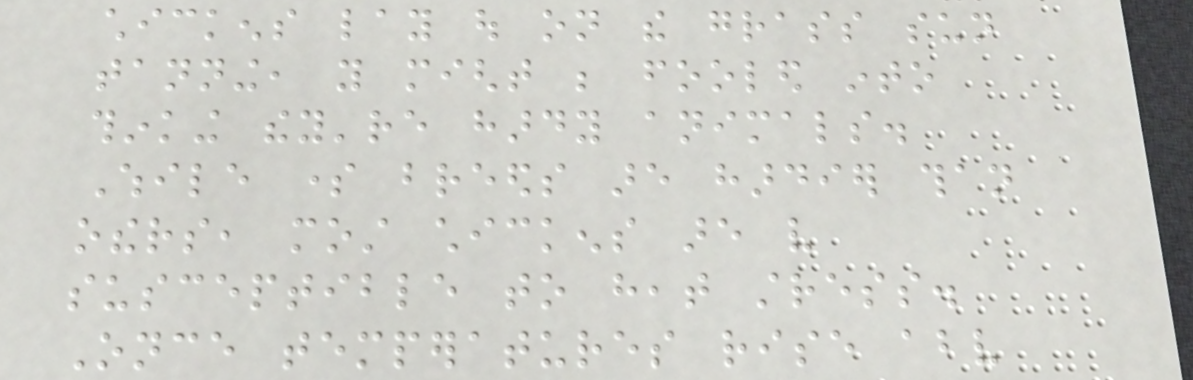chickens lay out on the grass sun
tanning, you might be fooled into
thinking they're hardy animals.
While some breeds are hardier than
others, most chickens are very
susceptible to heat stress.
Once temperatures rise above
